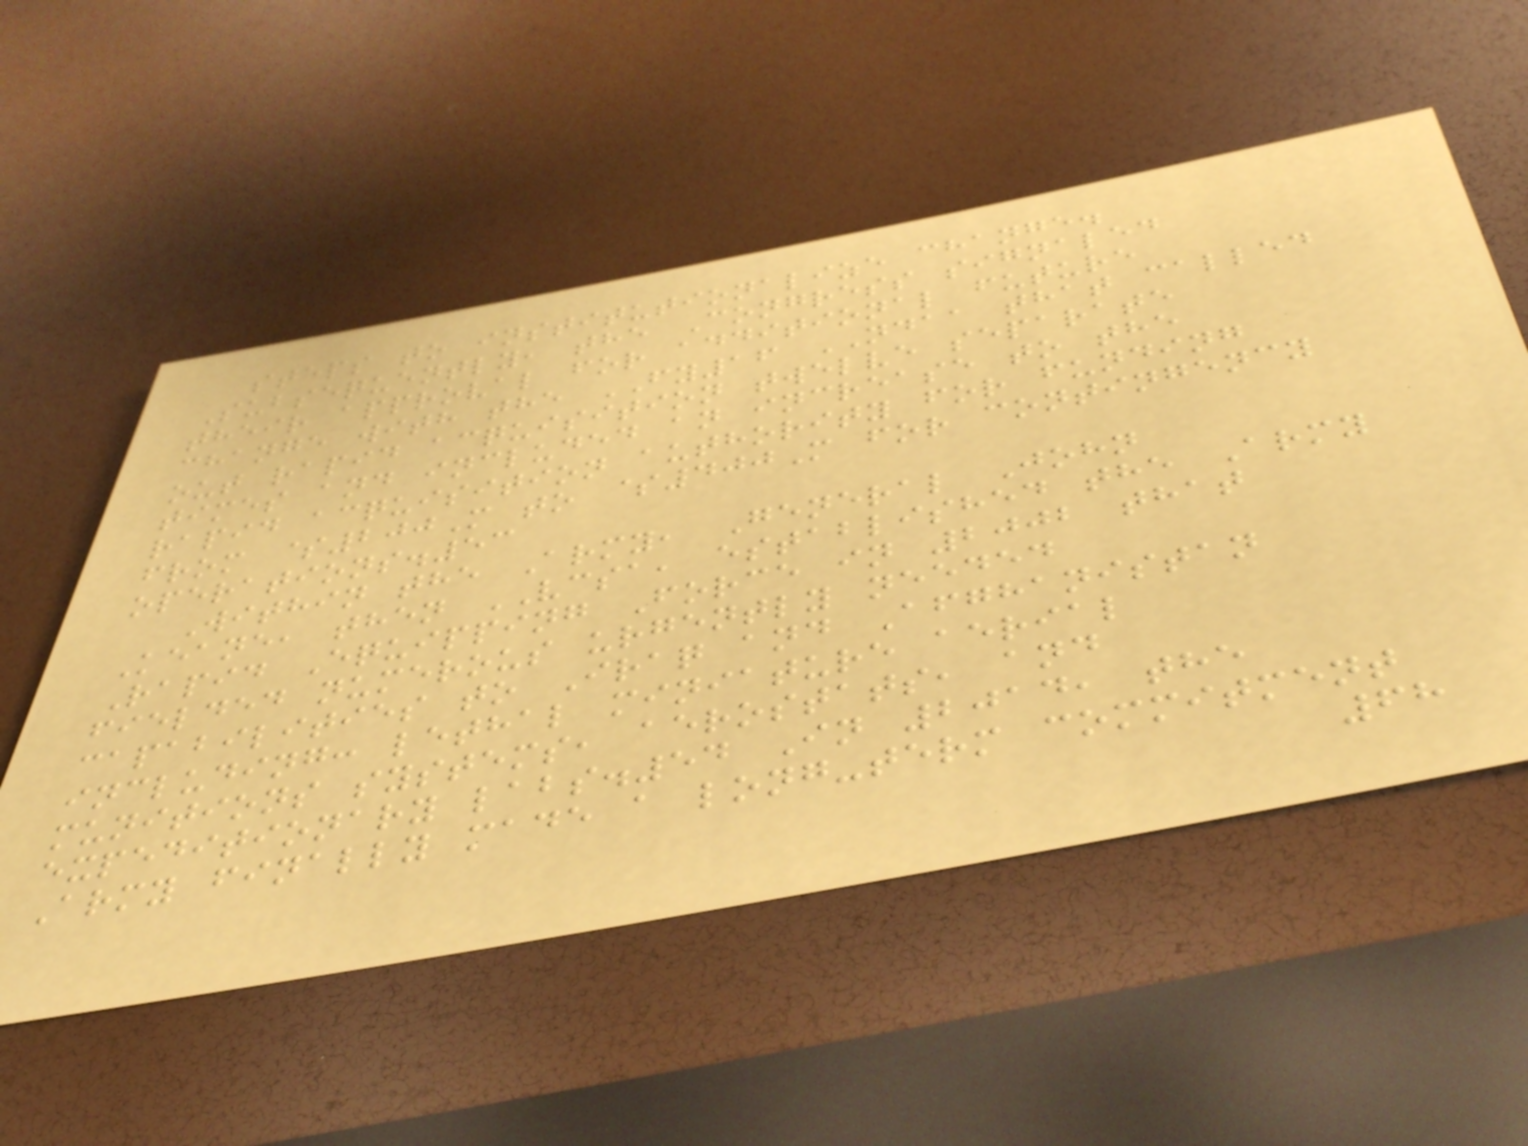steps to institutionalize change.
Subsequently, the Congress signaled
their approval for additional future
change with the FY16 NDAA that called
out rapid acquisition twelve separate
times and included an increase to the
rapid acquisition authority for funding
from $200M to $400M for contingency
operations.53
Within the Army, General John
Keane, then VCSA, established the Army
Rapid Equipping Force in 2002 that
fielded numerous urgently needed
capabilities to Iraq and Afghanistan
including: lethal miniature aerial
munitions systems, aerostats, and
expeditionary labs.54 In 2014, the
Army finally made a long-term commitment
68
